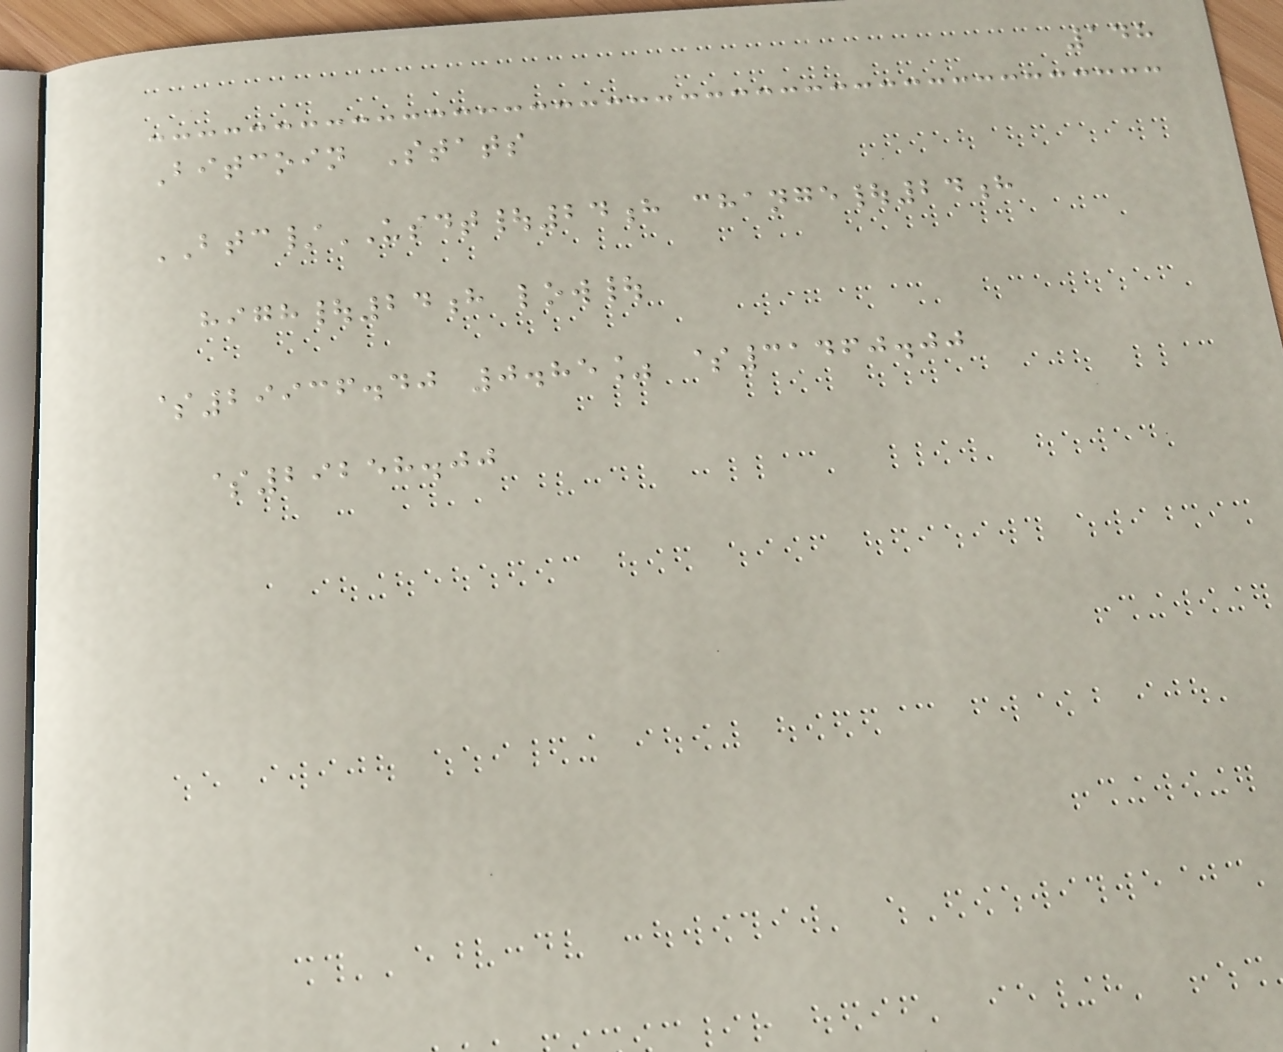148
Bitcoin Stats
BTC/USDT|24h change|24h
high|24h low|
$29936.40 0.85% $31460.00
$29258.00
